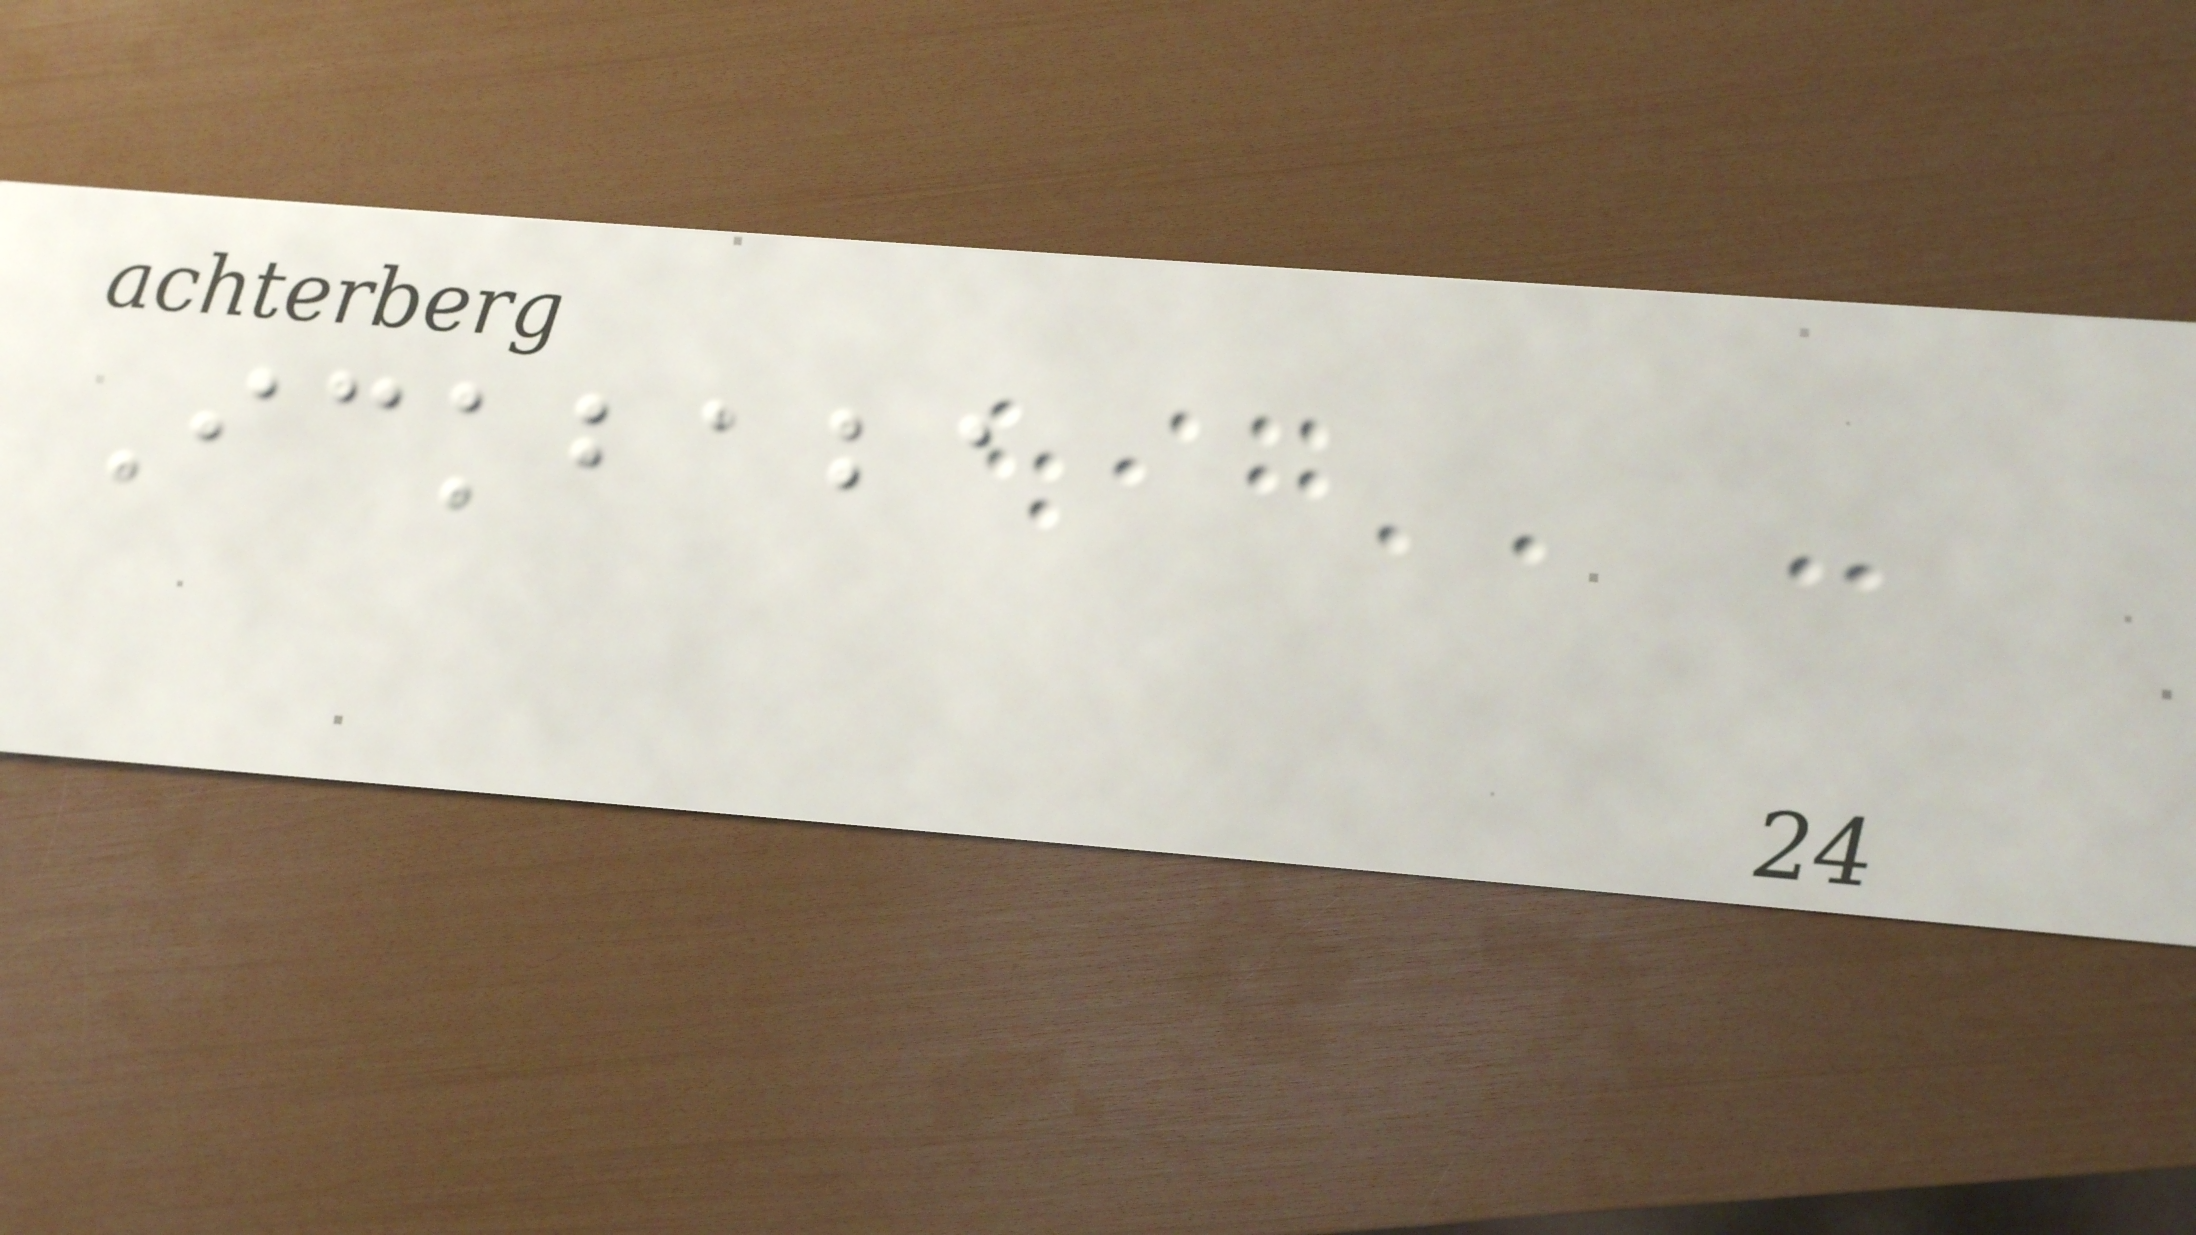Ickbaba
